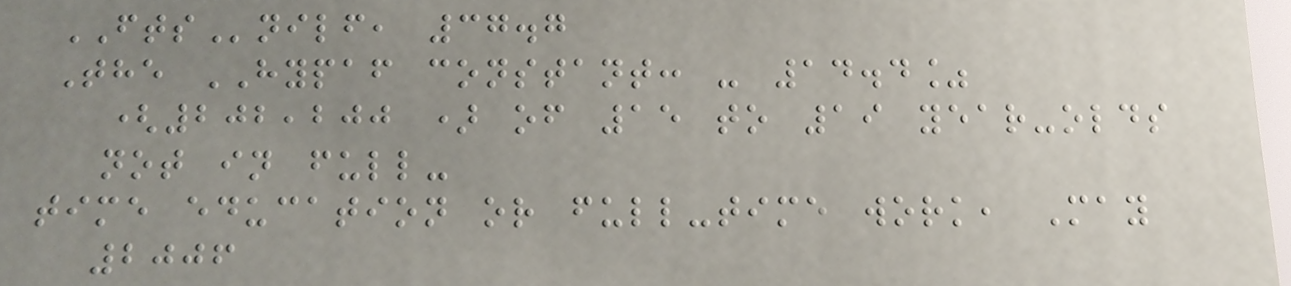FTSnilf, 37.7
The HYPAF constant: - 14.4%
(202,200 ) of 15 to 19 year-olds
not in full-
time education or full-time work, May
2006
